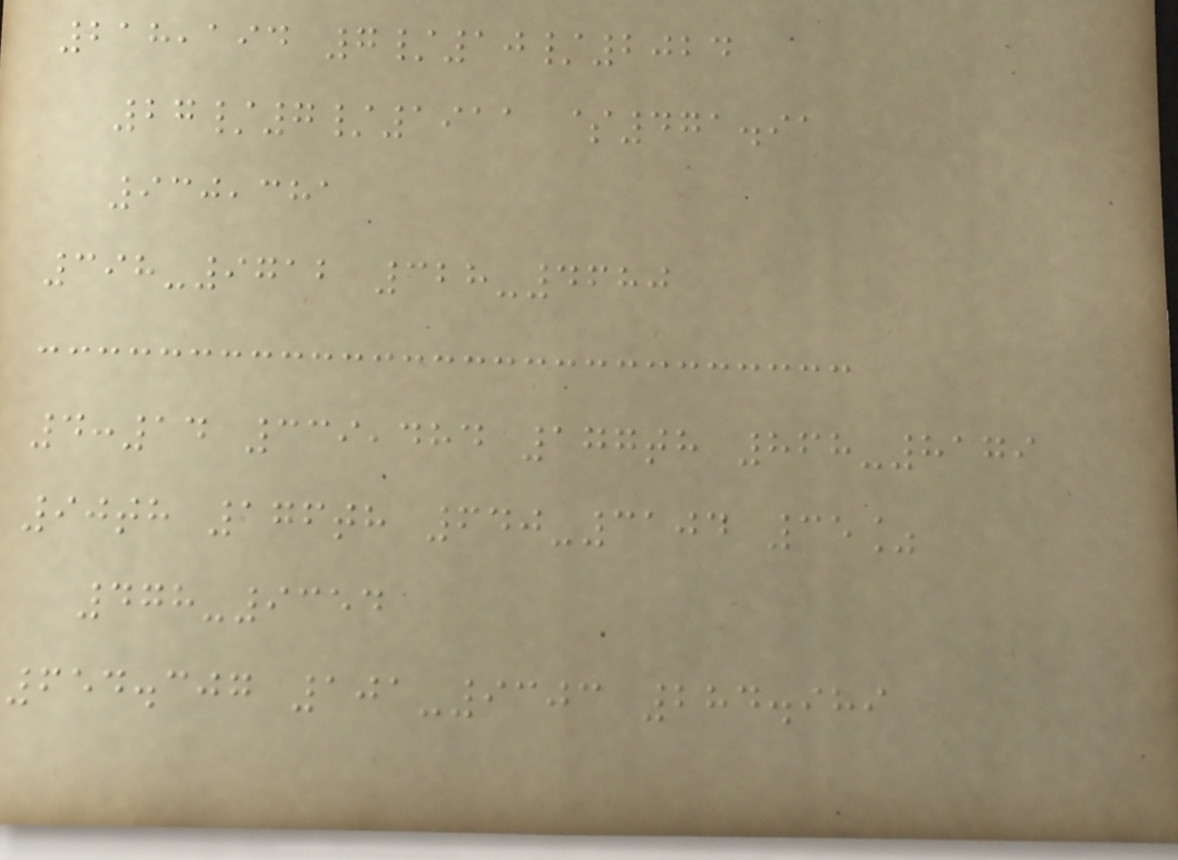218,194 7/10/2024
27/7/1911 $471.91
930,381
398-9712 328-4680
4:14 339,484 177th 868-8179
90th 176th 640-3104 35%
478-9354
654.307 101-9303 284.989
